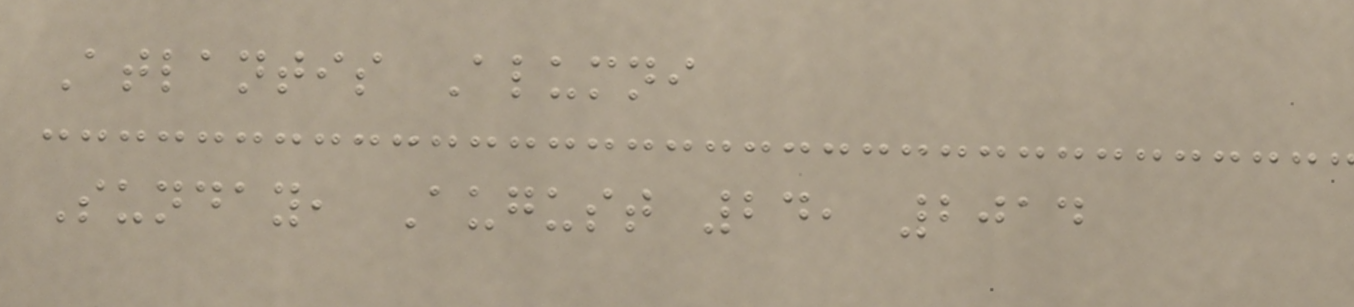Atlantis Alumni
Sunday, August 24, 2014
